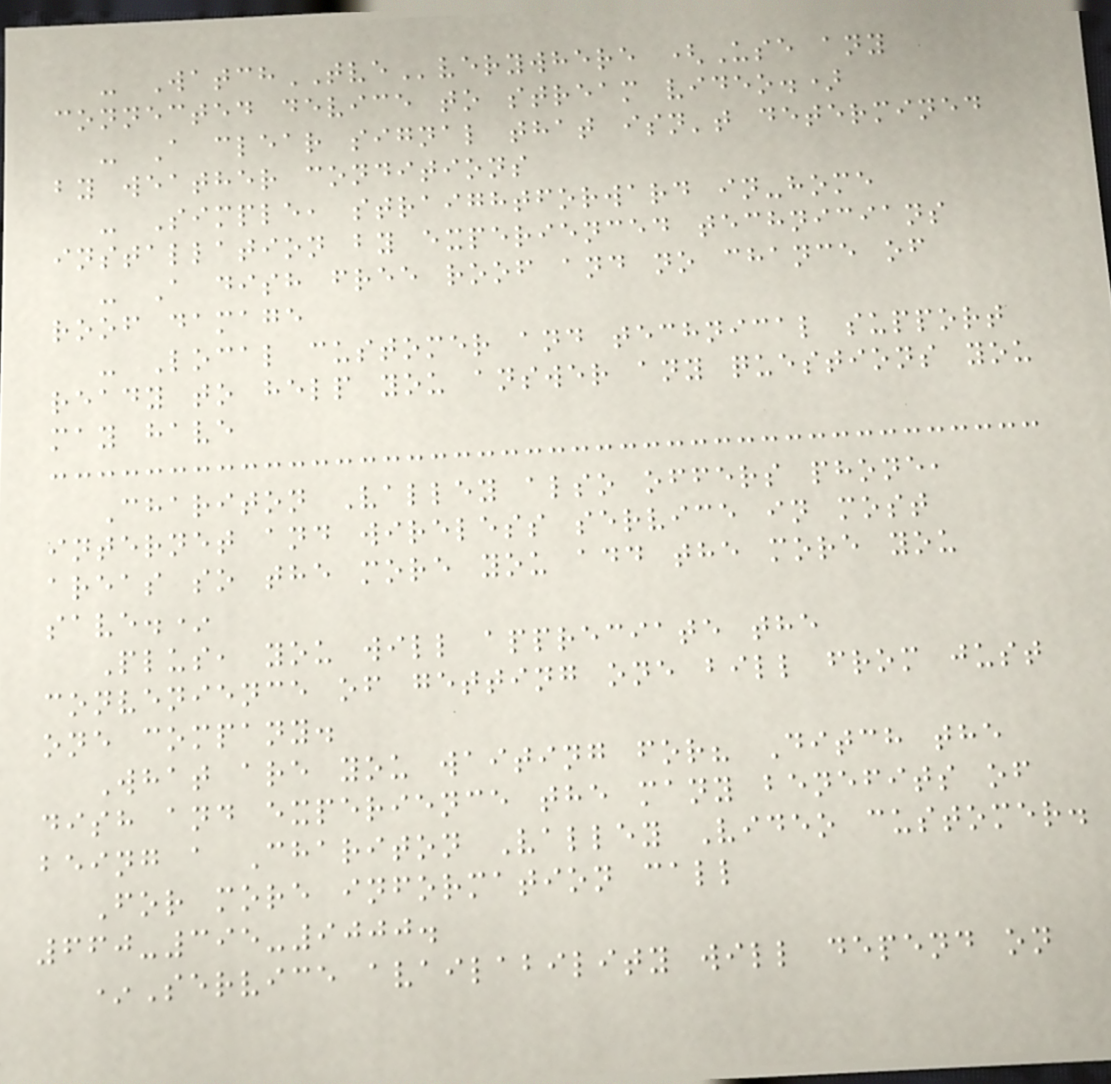- WatchTVEverywhere (Use any
connected device to stream video.)
- A clear signal that isn't determined
by weather conditions
- Simple, straightforward in-home
installation by experienced technicians
- A dish free roof and no chance of
roof damage
- Local customer and technical support
ready to help you answer any questions you
may have
Chariton Valley also offers phone,
internet and wireless service in most
areas so the more you add the more you
save.*
Plus, you will appreciate the
convenience of getting one bill from just
one company.
What are you waiting for? Ditch the
dish and experience the many benefits of
being a Chariton Valley Video customer.
For more information call
660-395-9000.
*Service availability will depend on
